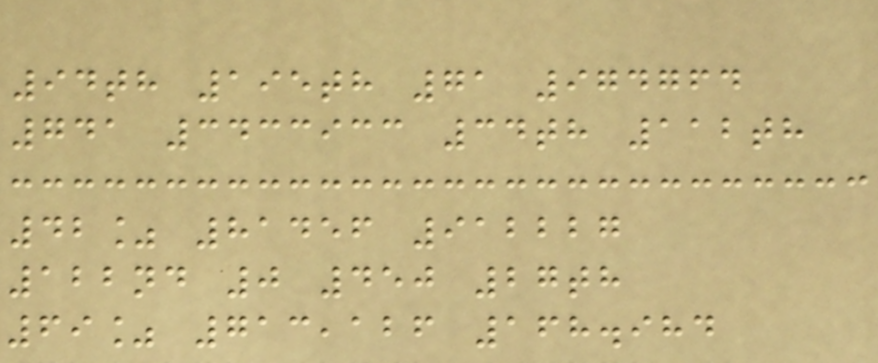94th 195th 71 974764
741 3433933 34th 112th
42% 81456 912227
122nd 0 450 27th
69% 713,126 168.984
